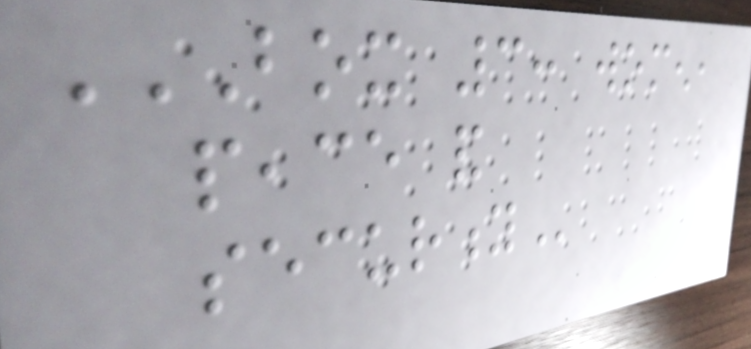BOX 3: WOMEN,
PEACE AND
SECURITY
